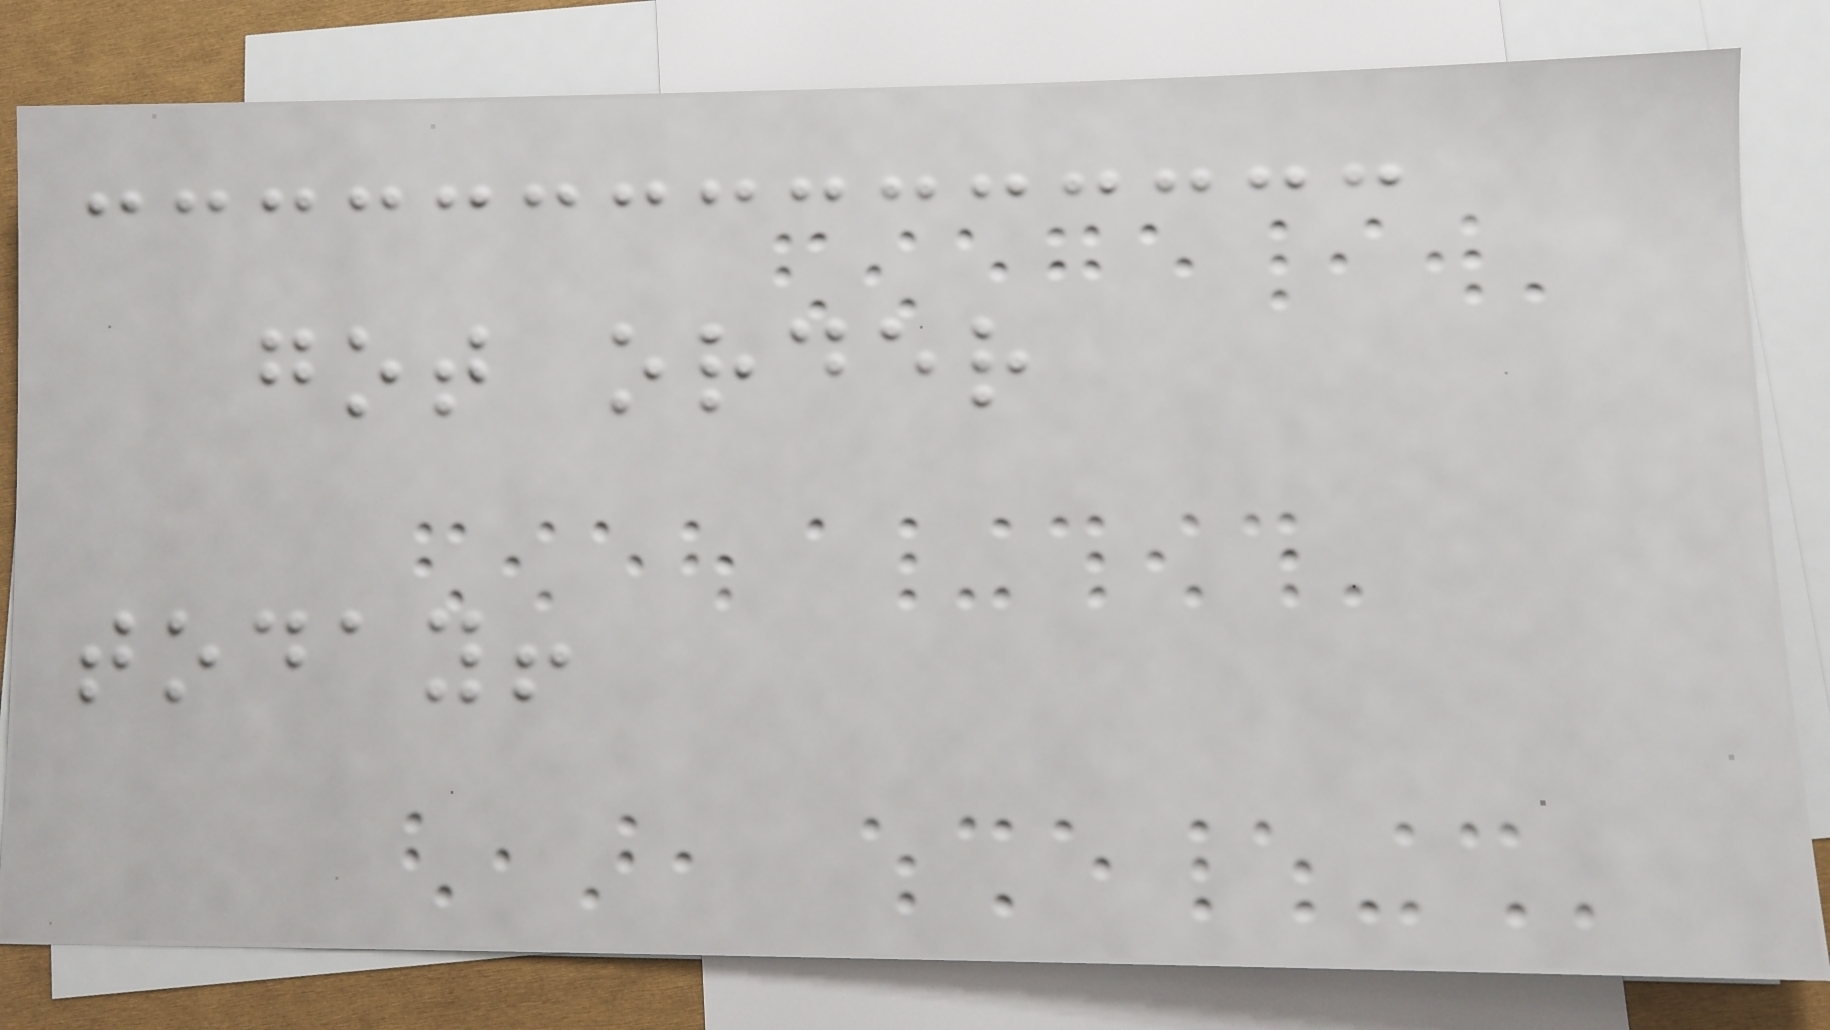got order
today!
